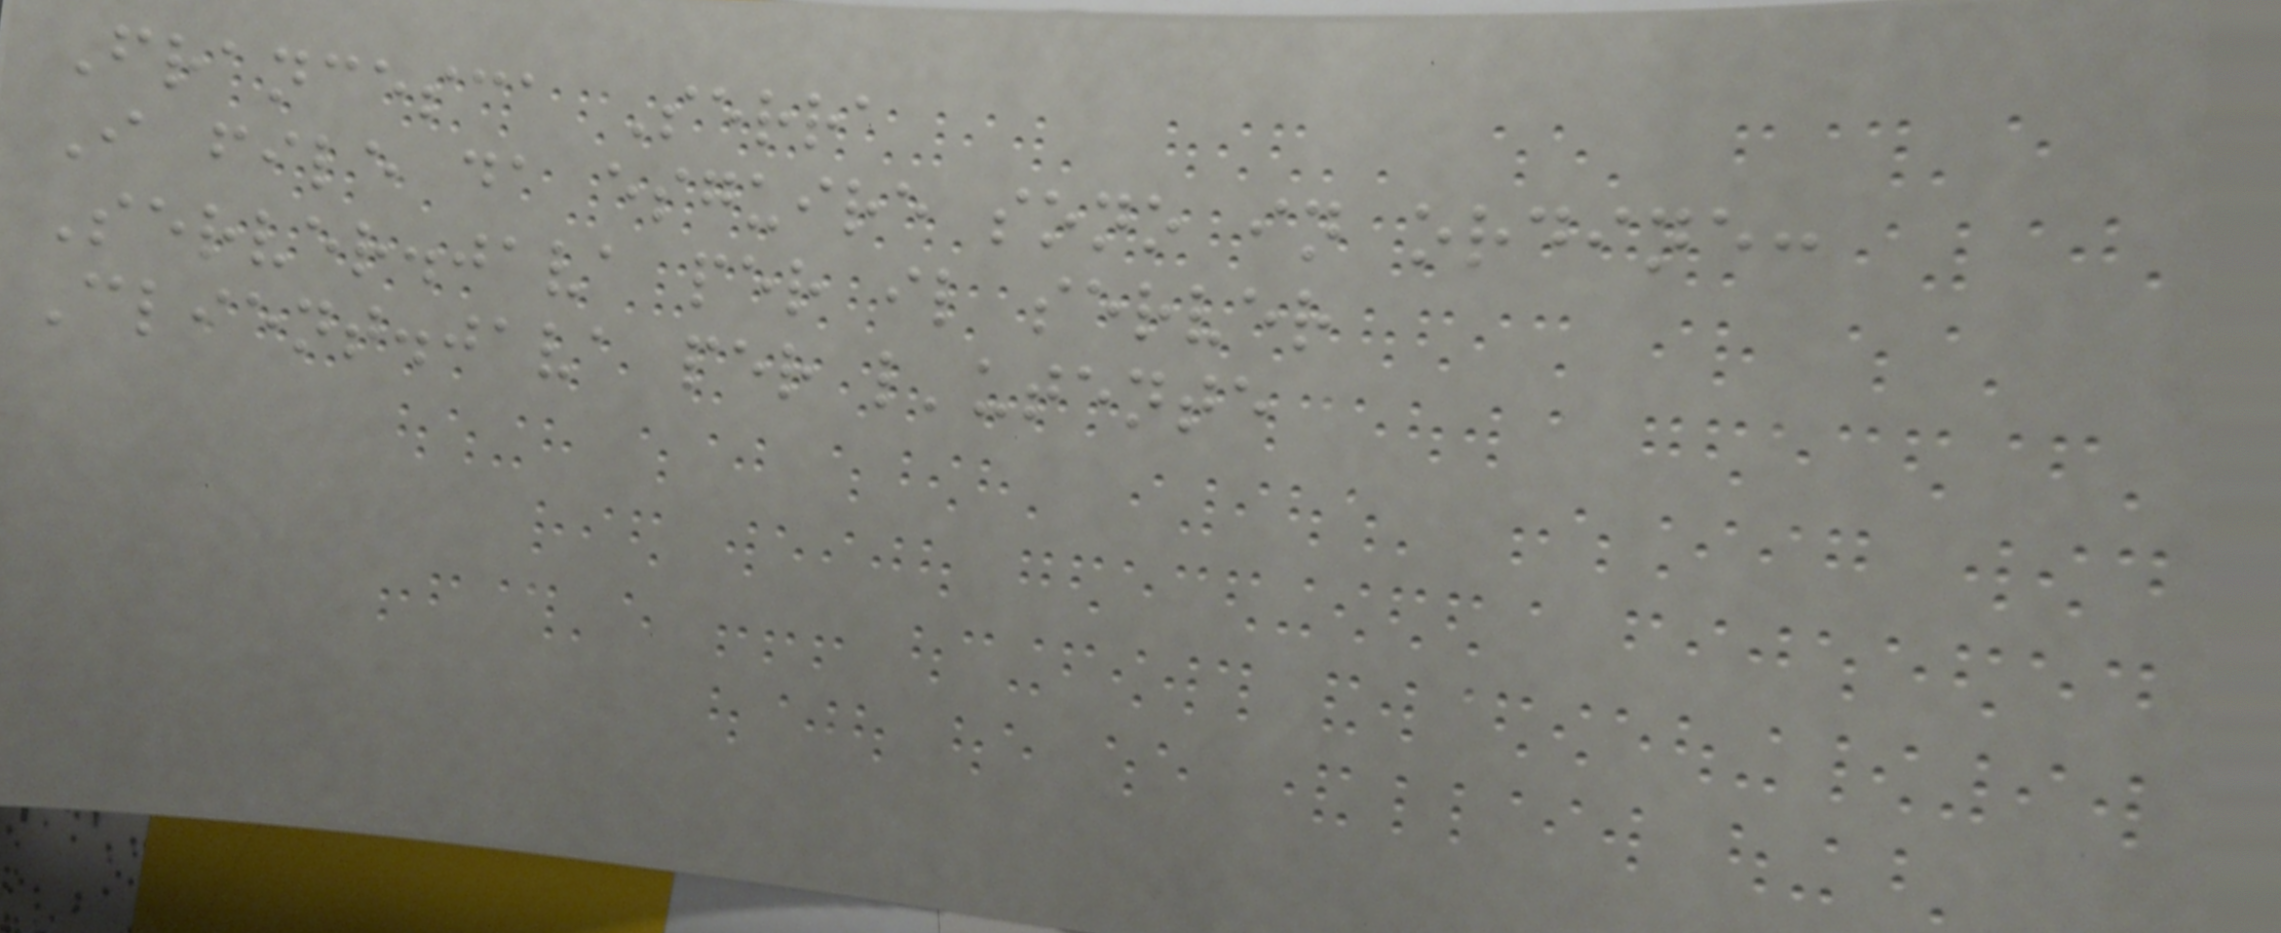Francesca Serra
I file da esguire sono in ordine:
Server.java per il server
Client.java per l'utente
